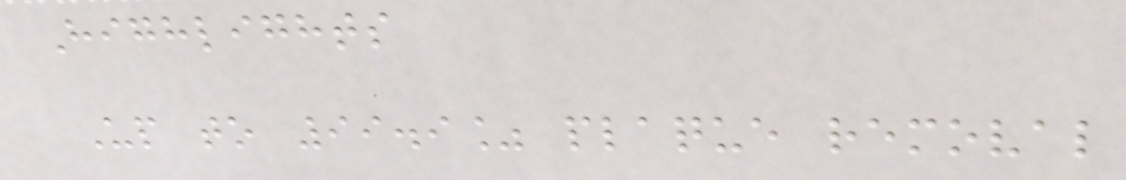Highlights
Up to 99.9% plaque removal
